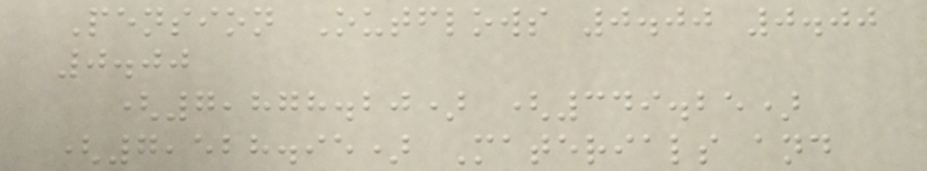Pension Outflows 0.00 0.00
0.00
(7,878.20) (349.25)
(7,528.95) Materials and
